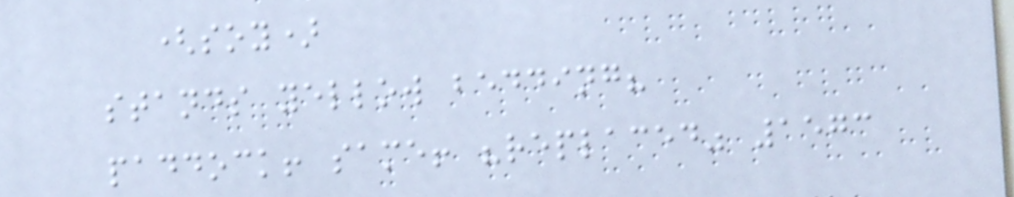(soy)
stands yellow bedding?
paddock! same! "replaced" 1573
